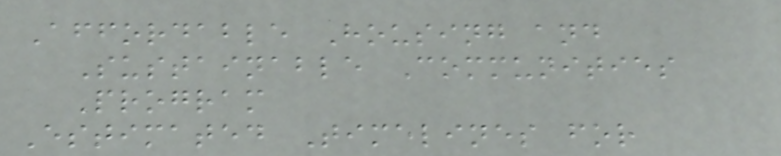Affordable Housing and
Sustainable Communities
Program
Estimated Timelines for
